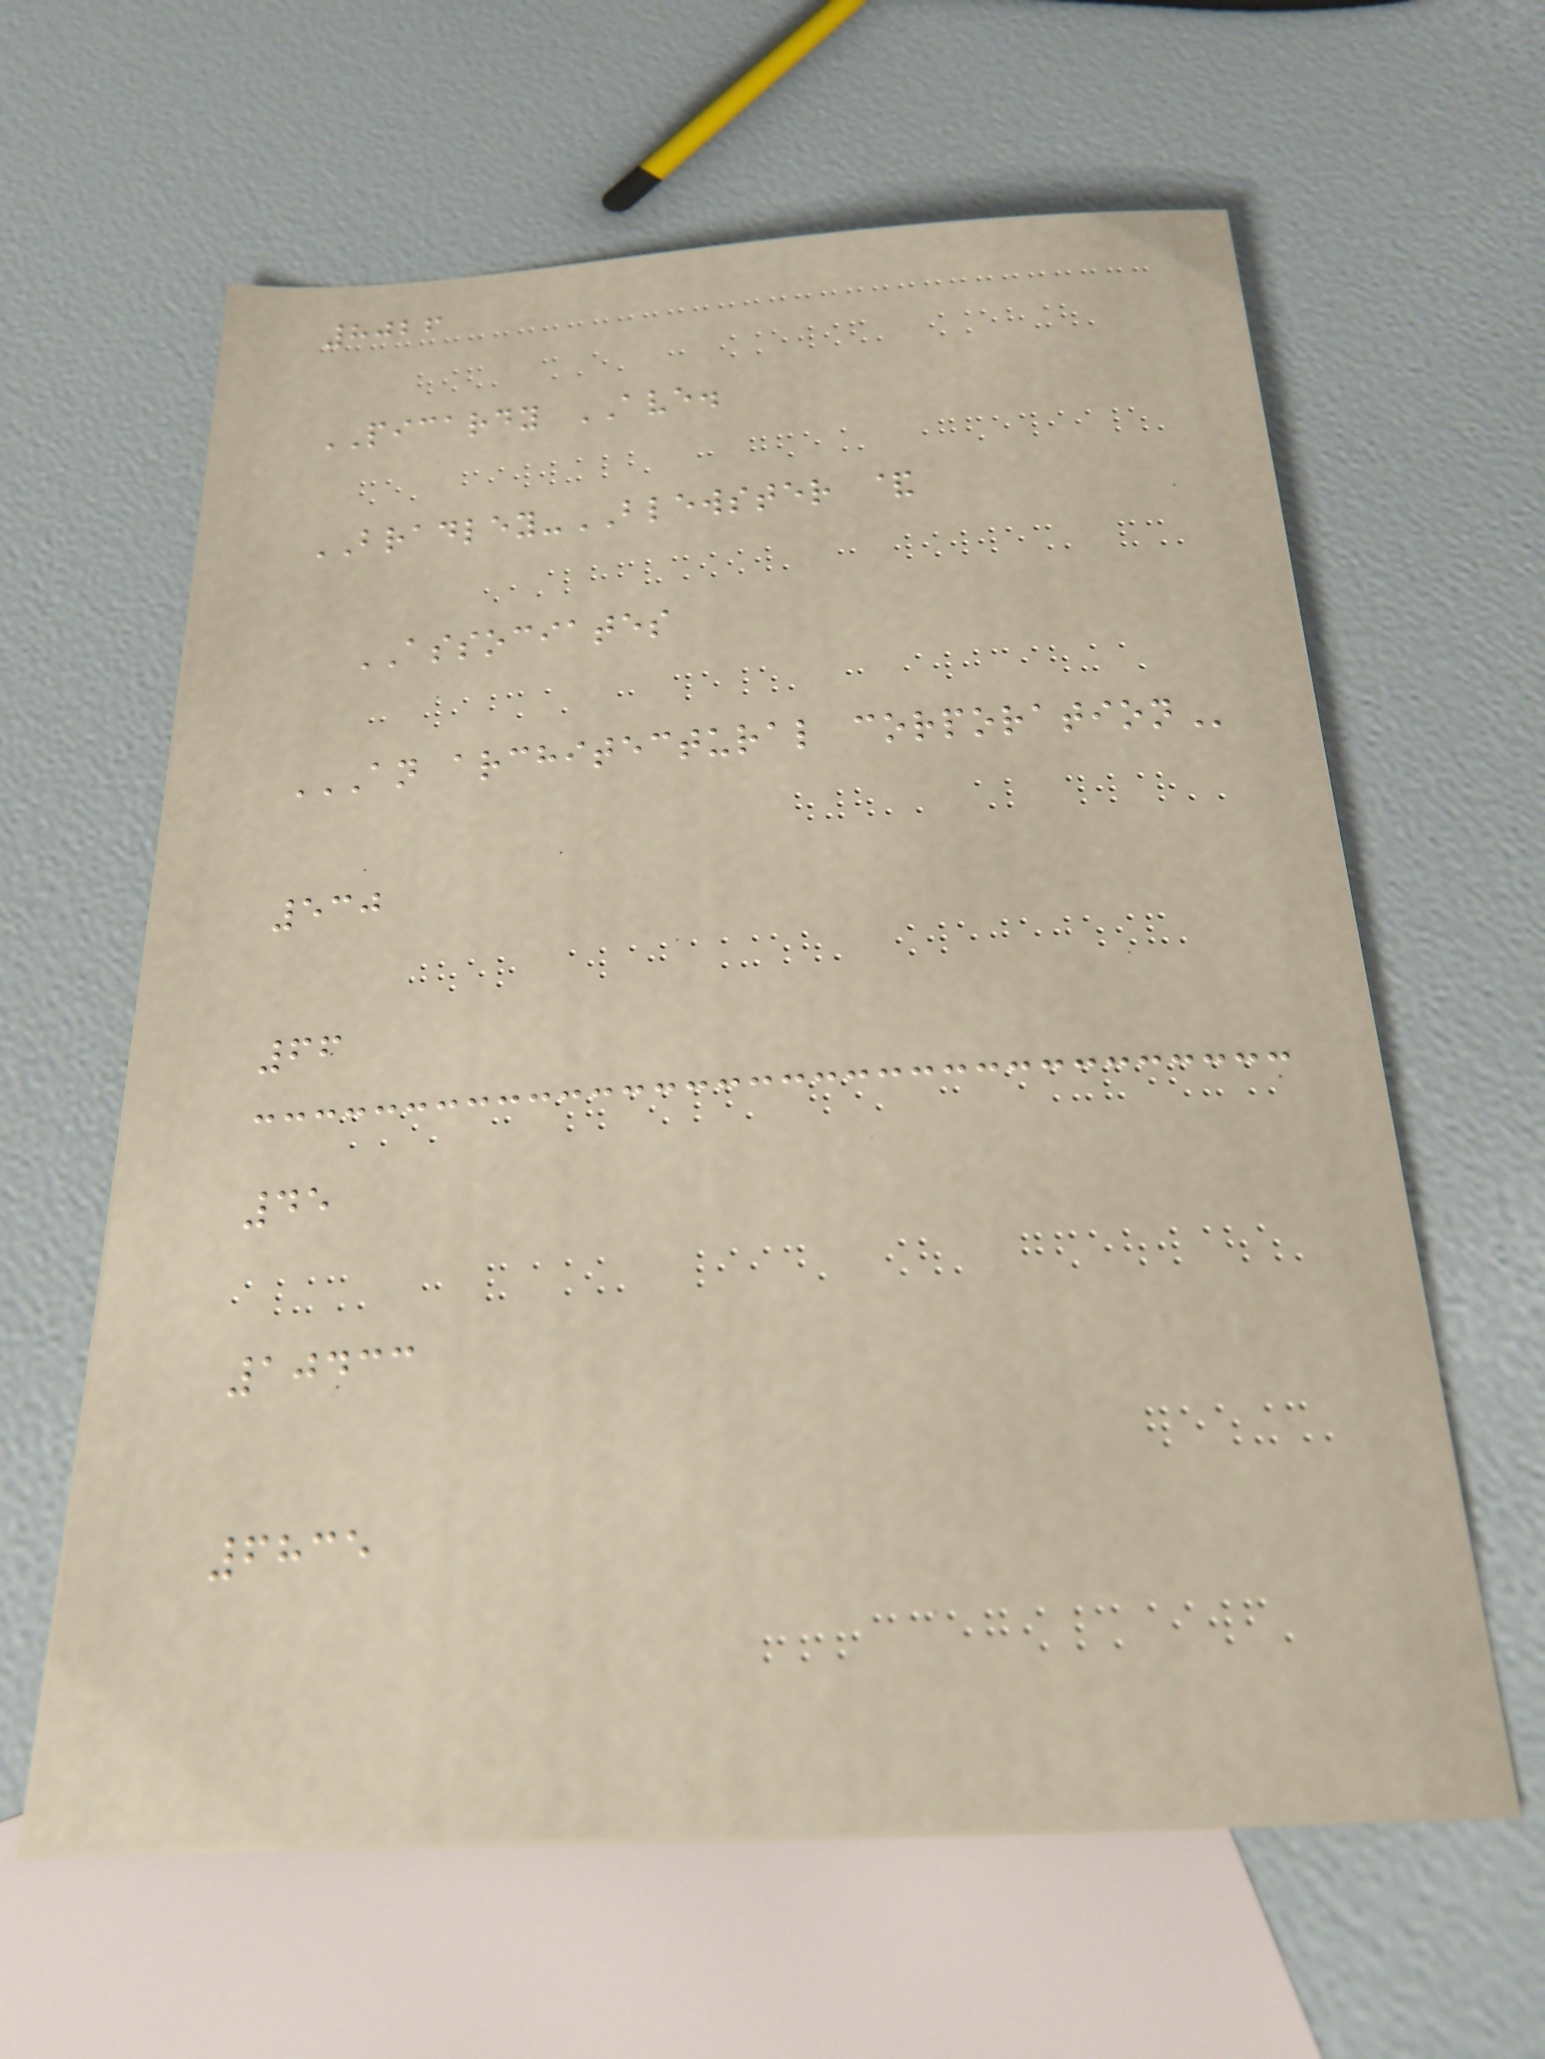8026
PICARDY AVE.
BRADLEY-BLEWSTER &
ASSOCIATES
AN ARCHITECTURAL CORPORATION
530
66
45
10433
6835
